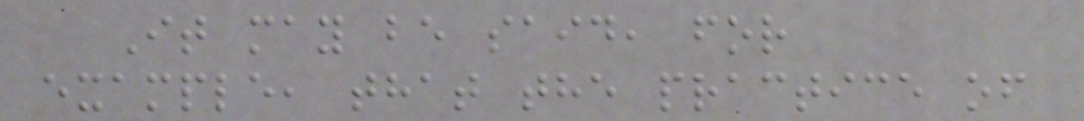It may be said, for
example, that the practice of
